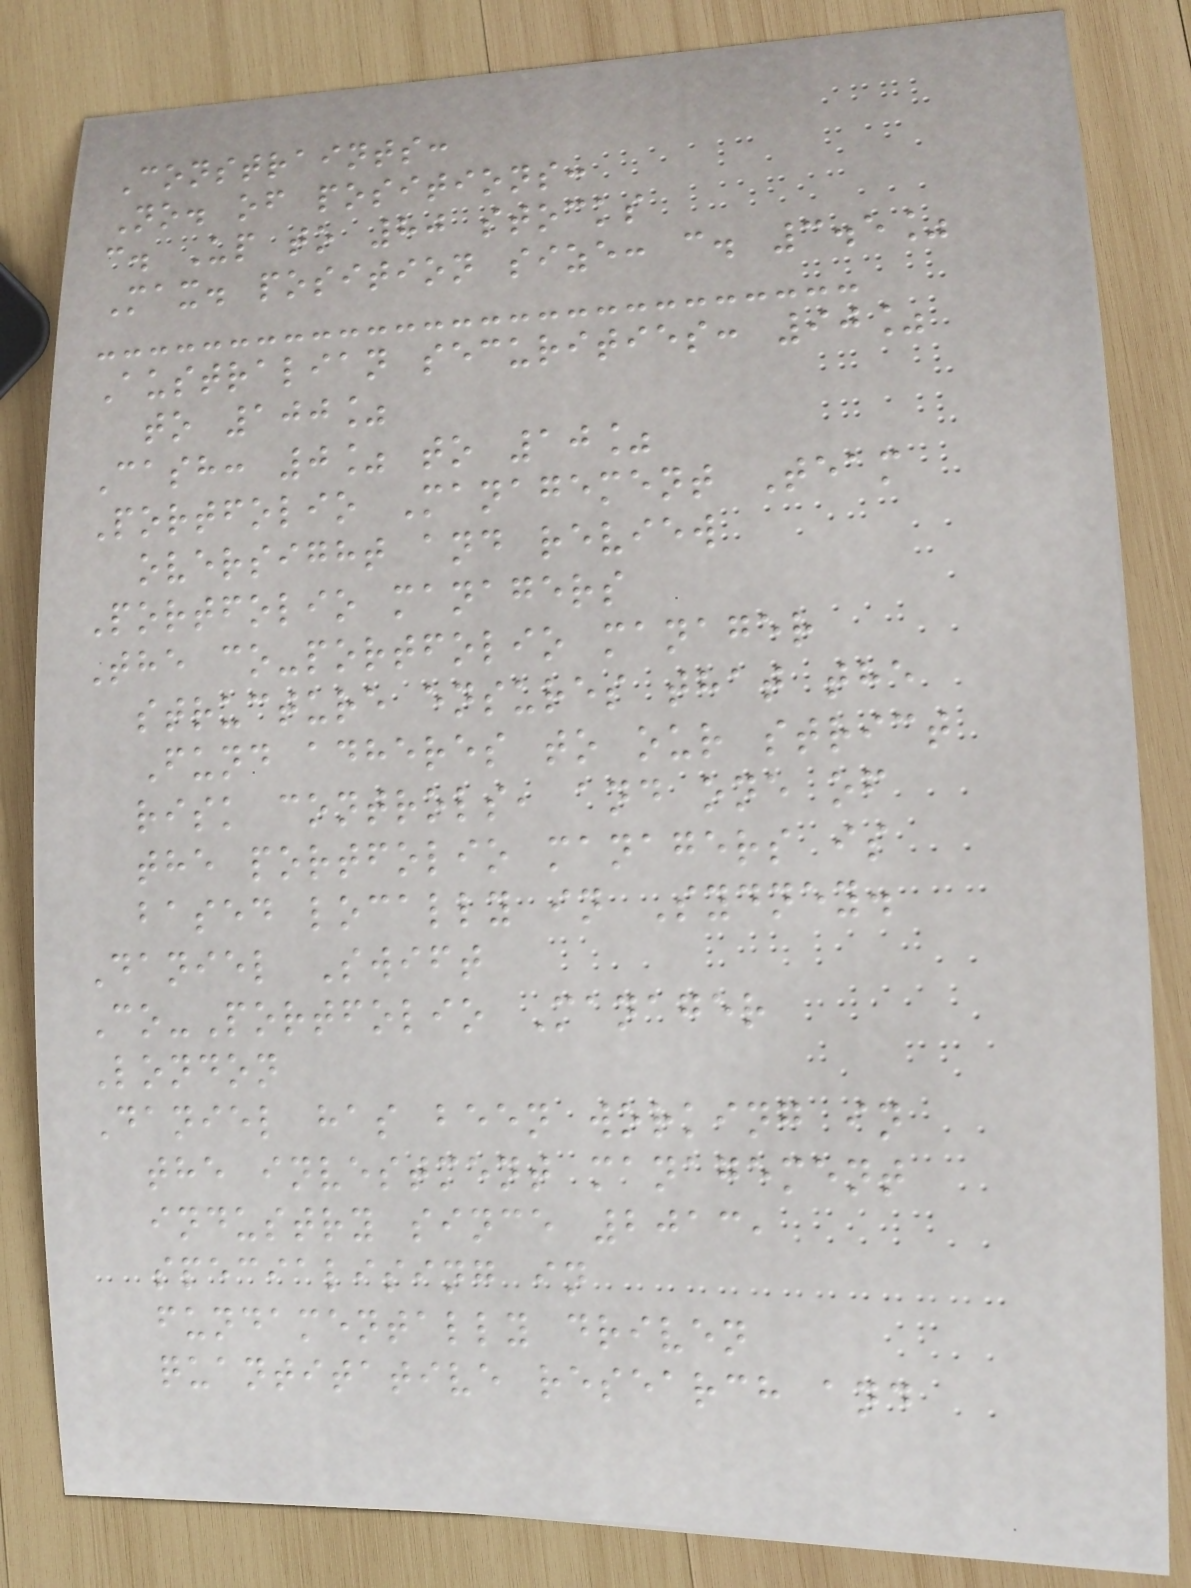Constraints:
No. of positions:
c. Up to 80 stocks
Max. position size: c. 3.5%
Australian securities: 90%
to 100%
Cash: 0% to 10%
Portfolio Management Team
oversight and review
Portfolio managers
The co-portfolio manager
structure ensures that the
Fund adheres to our strict
risk controls, and one of
the portfolio managers is
based locally in Sydney.
Daniel Swift
Co-Portfolio Manager
London
Daniel has been working in
the investment management
industry since 2013,
specialising in
fundamentally driven
quantitative research and
